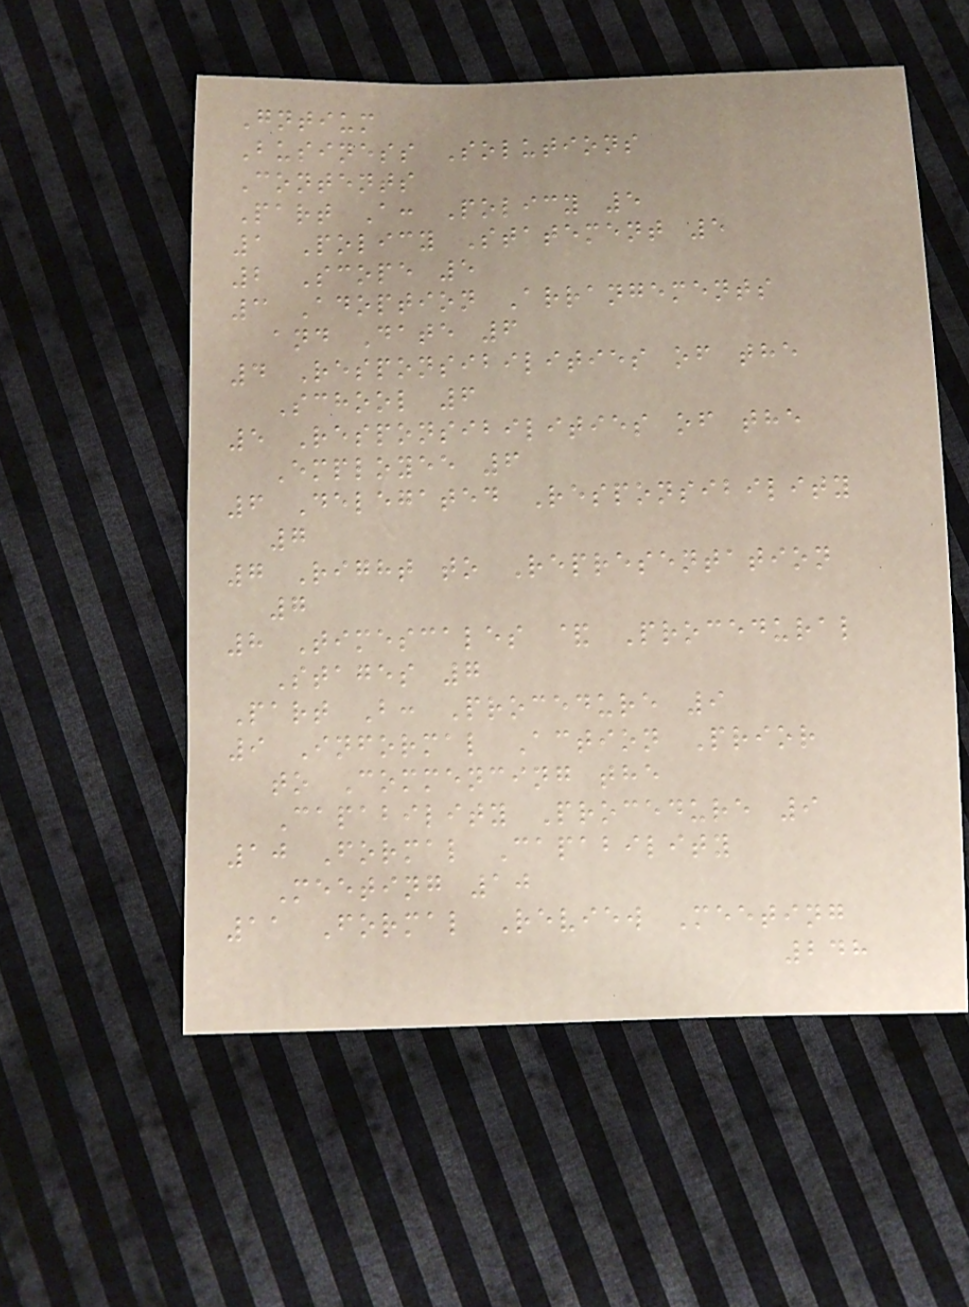Gntium
Business Solutions
Contents
Part A: Policy 5
1 Policy Statement 5
2 Scope 5
3 Adoption Arrangements
and Date 6
4 Responsibilities of the
School 6
5 Responsibilities of the
Employee 6
6 Delegated Responsibility
7
7 Right to Representation
7
8 Timescales & Procedural
Stages 7
Part B: Procedure 9
9 Informal Action Prior
to Commencing the
Capability Procedure 9
10 Formal Capability
Meeting 10
11 Formal Review Meeting
248
